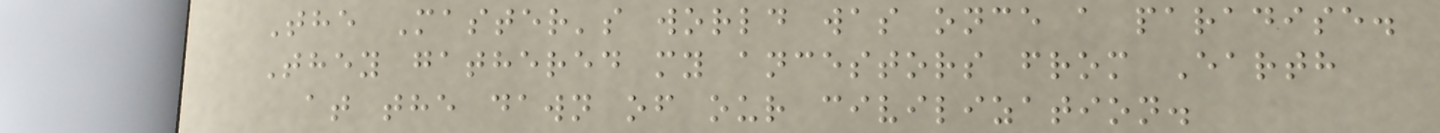The Master's world was once a paradise.
They gathered my ancestors from Earth
at the dawn of our civilization.
